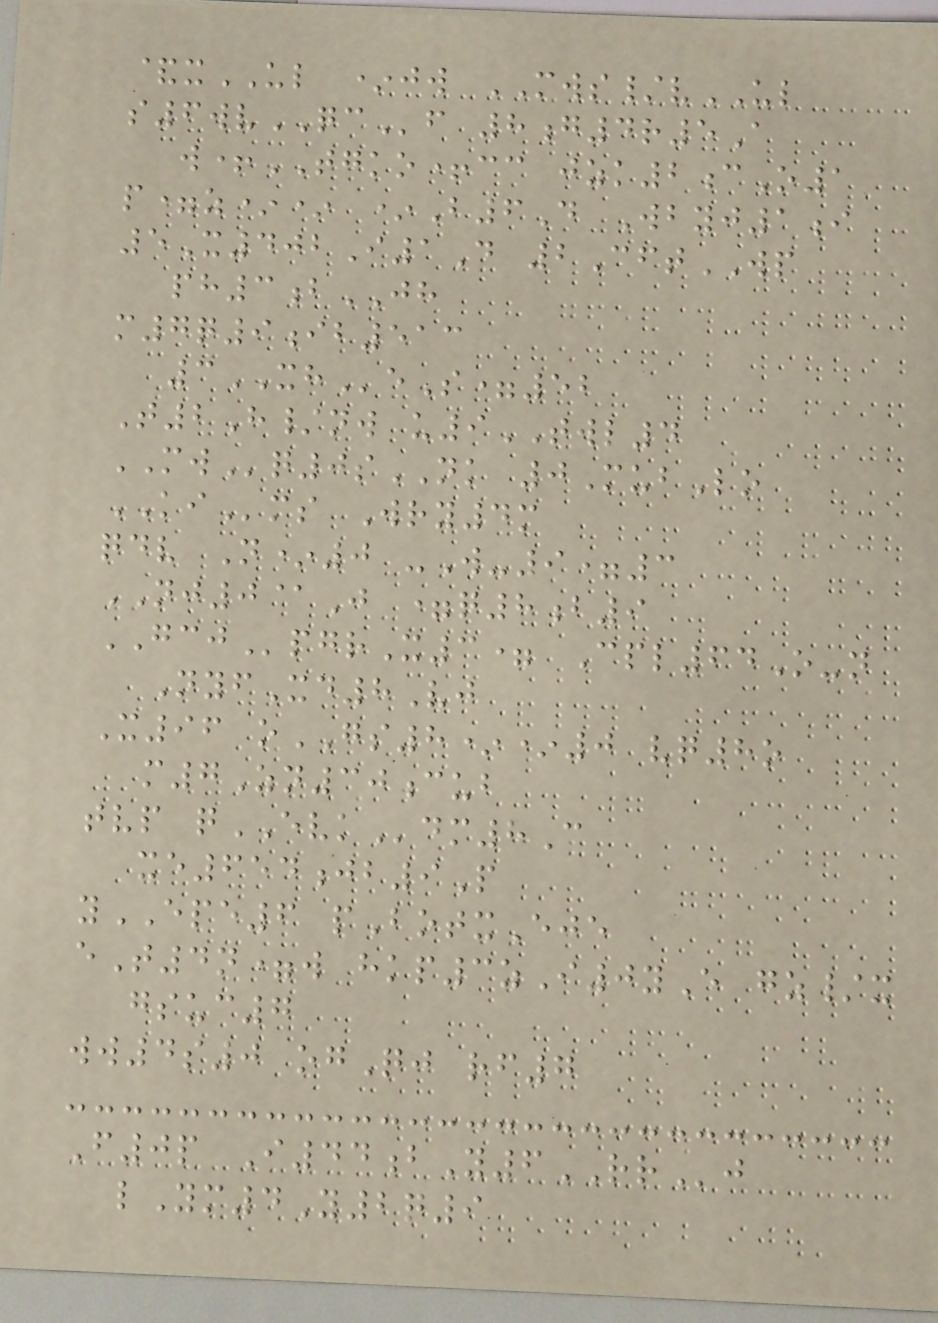&xUL *jw MWS/vUL
s6wvQCf 8g4r5A
w+TGKO+cc jzk2cO1
p=z** *B6D Wbyj1i
5X402I1D 2CftWP
ph3bJH
m7q9ib513
3XHeS=52
T2H/nw u9TWL4
MWq0sNK 0MubLo
KIms Wry4m
qdv N*0 -W-9=3
NJ0@J =q8b9
GCJpgrX3= Cpl64O-n
NyfXd8Vj
X96 oGS8**0 vq8o
m7Zn30cub
tvp qEVKdm8C
xe654jb9P
yEPE6 pBotxEje
eT4n=w hkp3zI0yE gz/x
gsuc7
ww4s0 ogQj rf7
F0p I44bY6RRj
lYm4Y2q9
